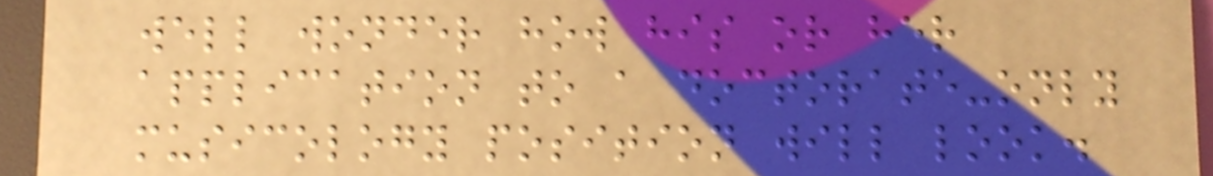well wonder how his or her
application to a doctorate-only
musicology position will look.
